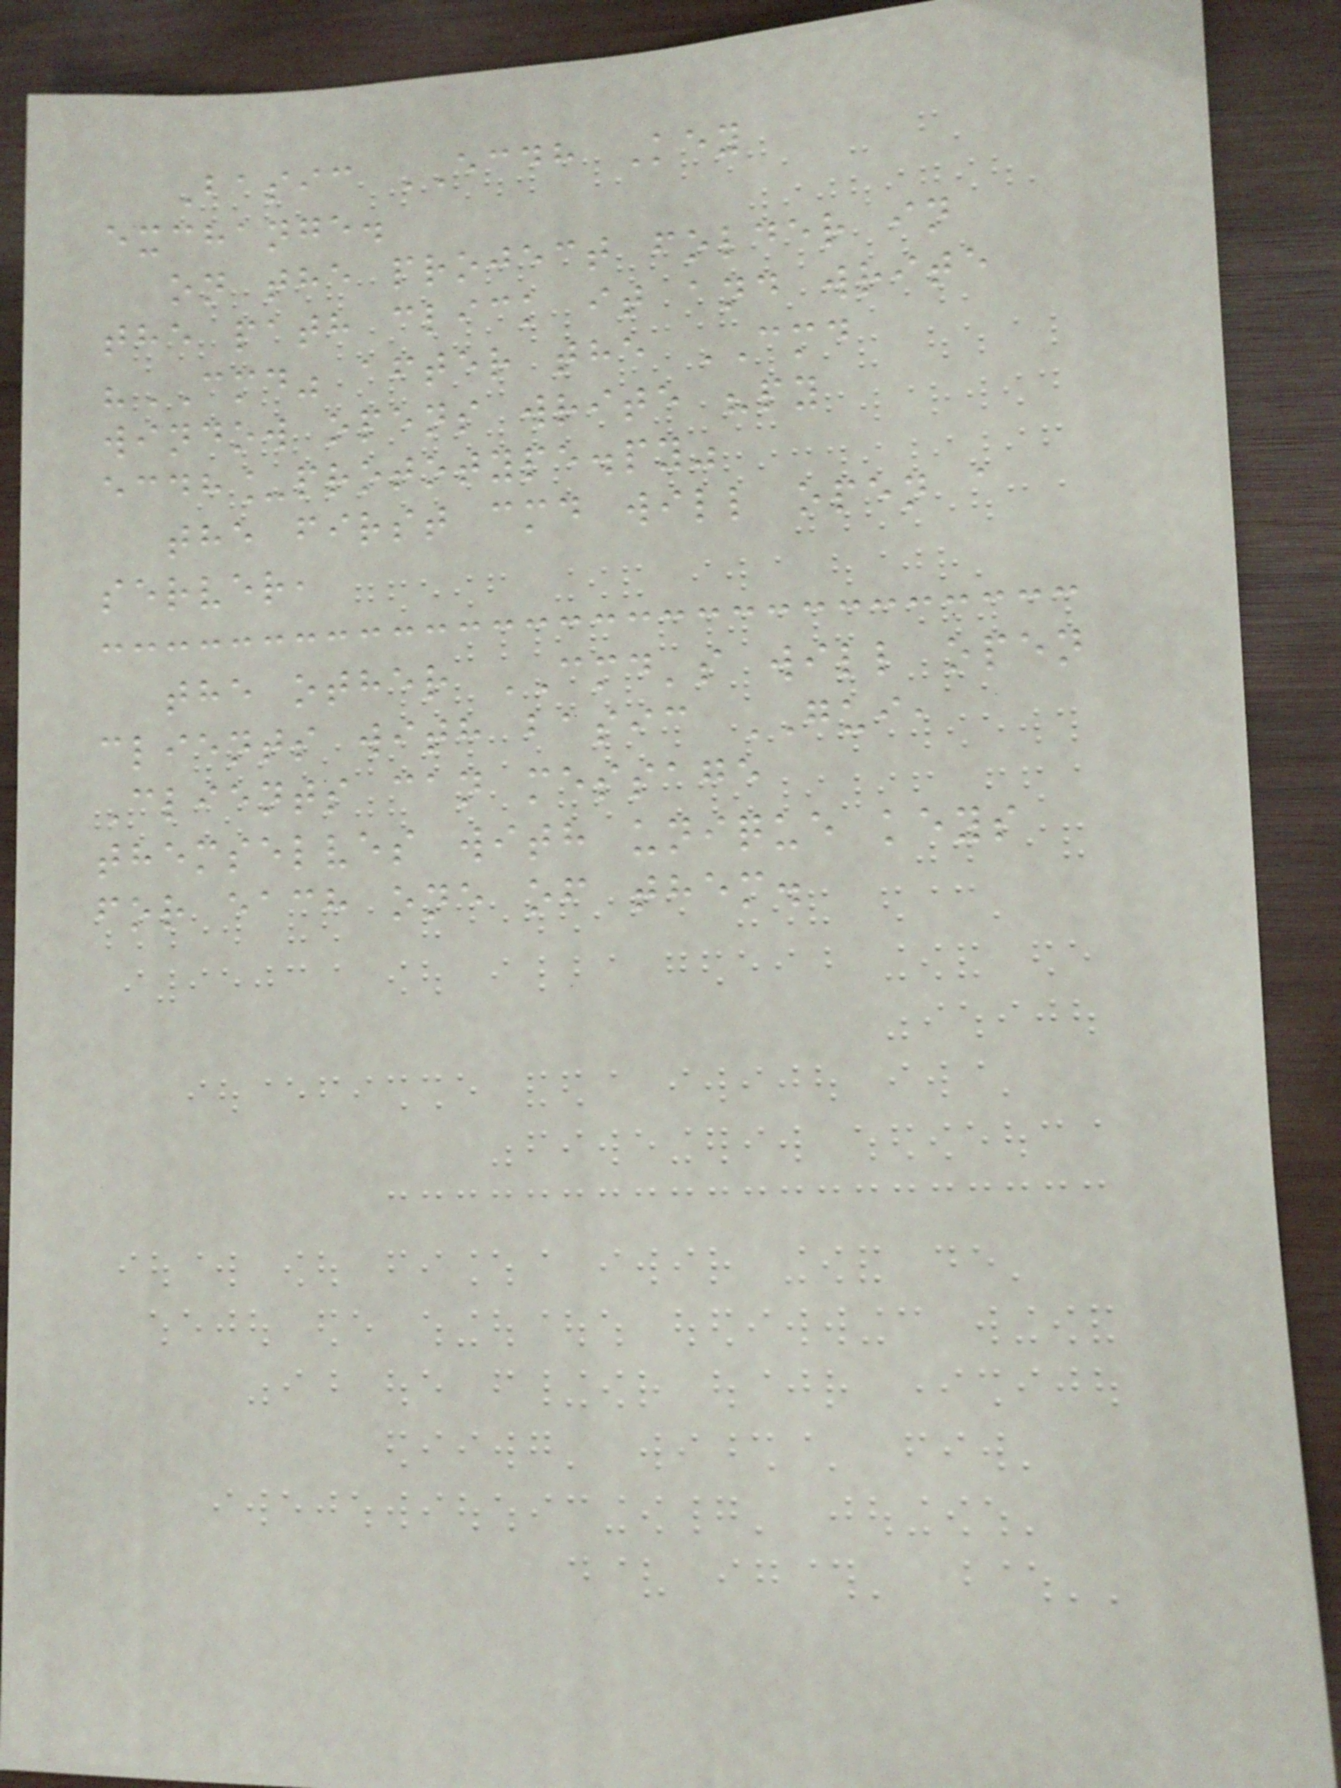Basic ECDH Key
exchange.
on the project folder in
the path click it and write
"CMD" after the CMD
window opens write "py
ecdh_prototype.py"
the first cmd will open a
server,
the other CMD's will open
clients with basic GUI,
Clients can message
themselves with unique keys
for each one of them.
